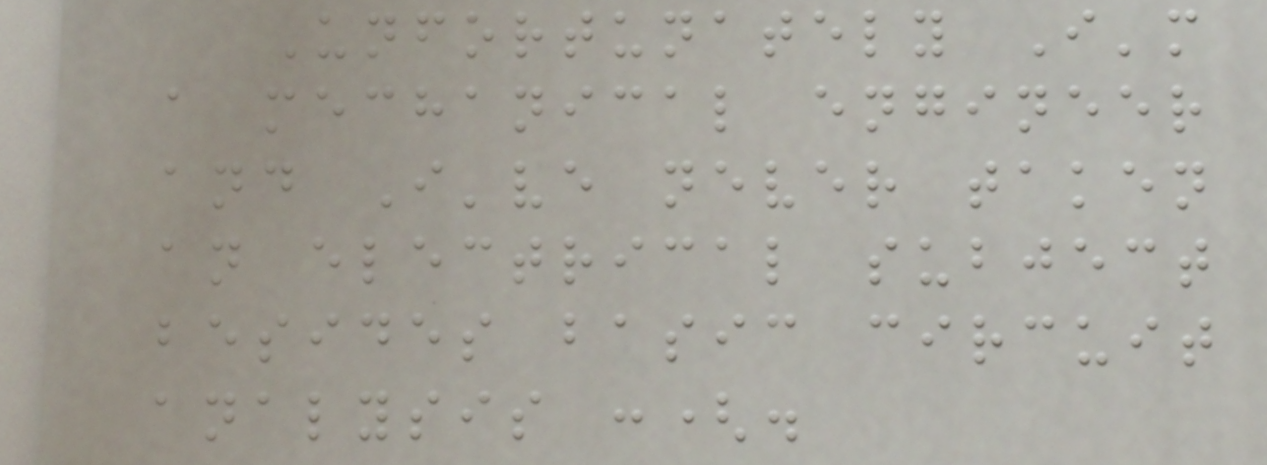Unfortunately I'm
a mechanical engineer
and I've never taken
an electrical subject
besides basic circuit
analysis :(.
